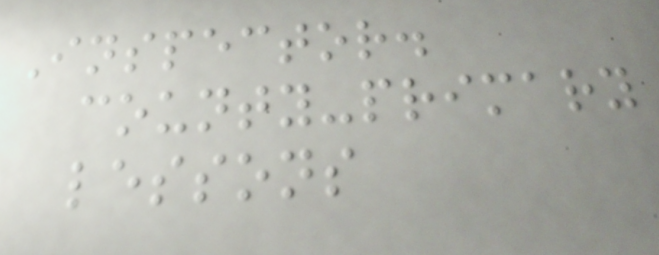Inspector.
county-primary
lessons
